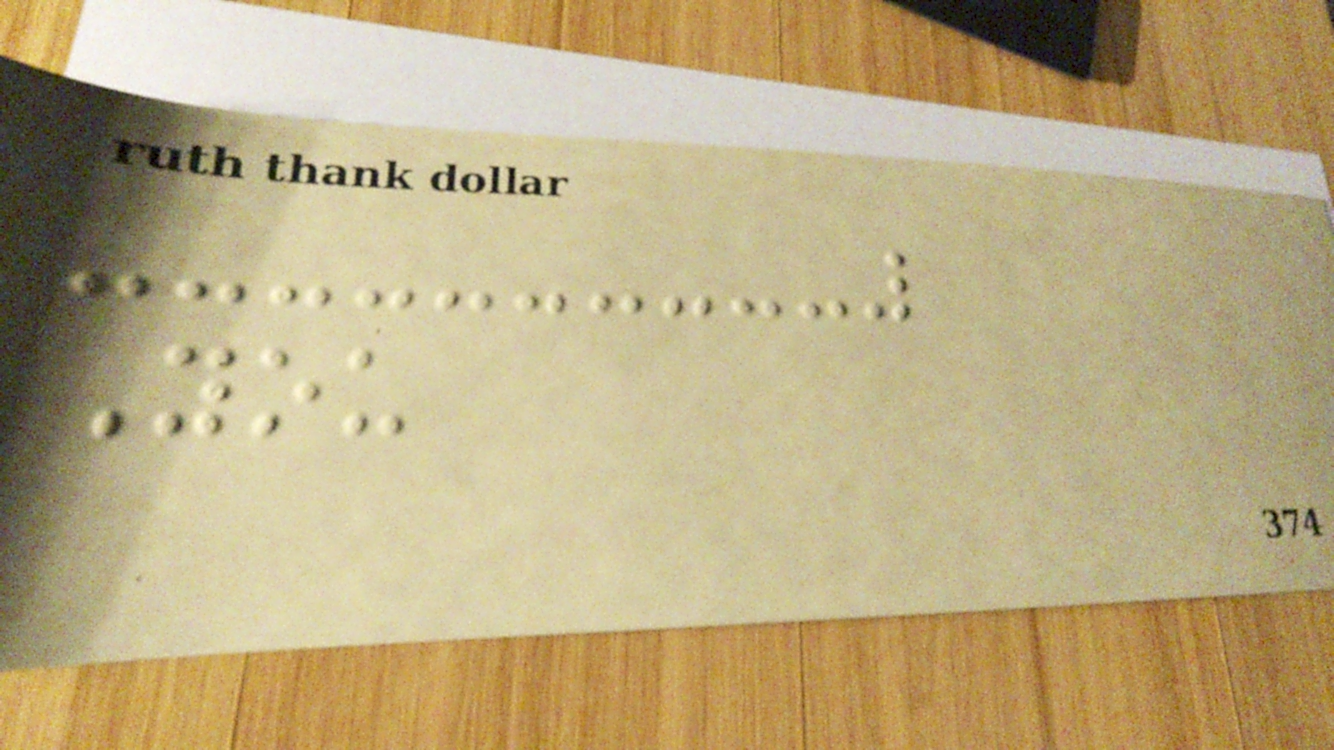You
